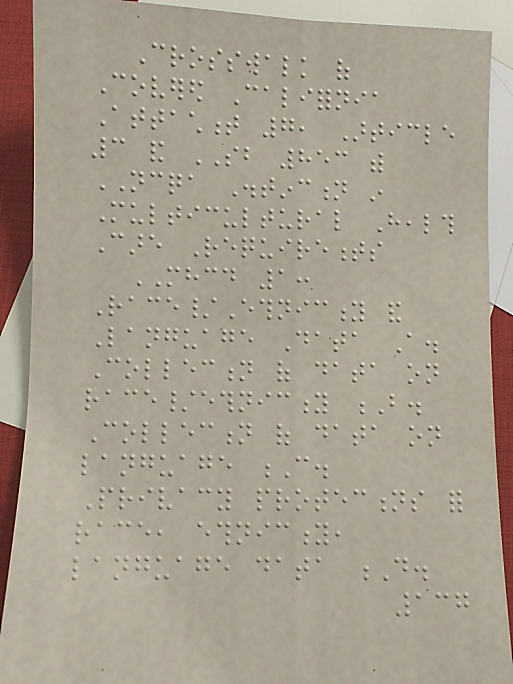Crosswalk of
Covered California
Attachment 7, Article
3 and SB 853 with
NCQA Distinction in
Multicultural Health
Care Requirements
MHCD 1:
Race/Ethnicity and
Language Data A.
Collection of data on
race/ethnicity B.
Collection of data on
language C.
Privacy protections for
race, ethnicity,
language data D.
137
